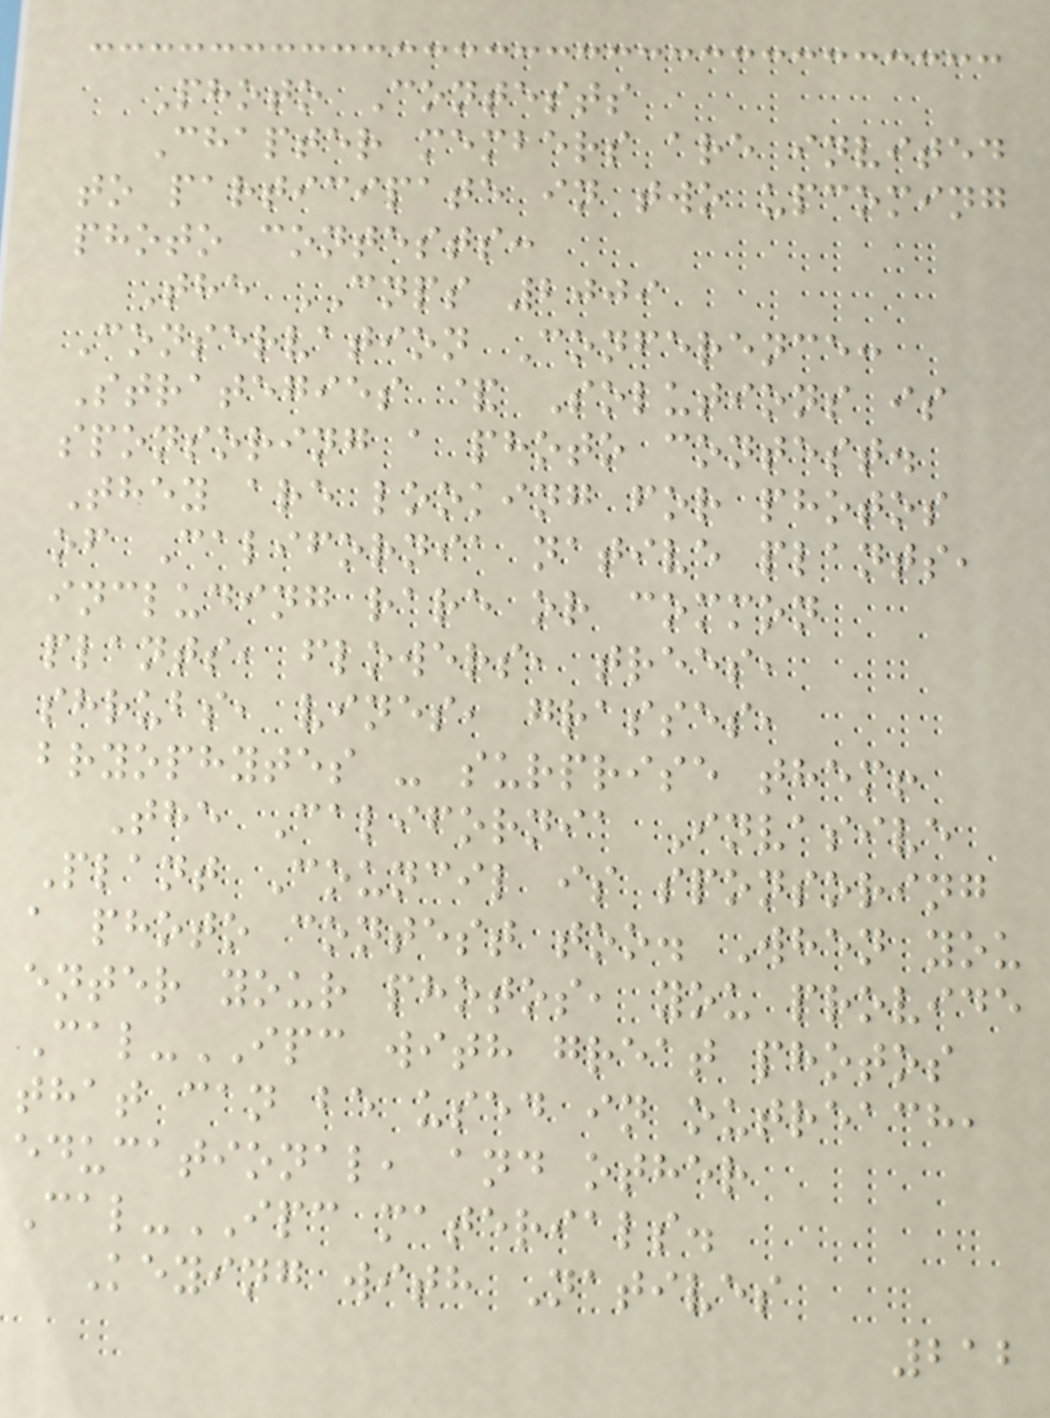Photo Contests
Chapter members are invited
to participate in two upcoming
photo contests:
The CNPS 2009
Conservation Conference:
Strategies & Solutions is
sponsoring a photo contest.
They are looking for photos
of California native plants,
including rare or common
plants, flowers, trees,
shrubs, vines, grasses,
bryophytes - surprise them!
The California Invasive
Plant Council is sponsoring
a photo contest too. When you
enter your photos, you provide
Cal-IPC with great photos
that can be used in outreach,
educational, and other
Cal-IPC materials.
Keying with Natives
212
